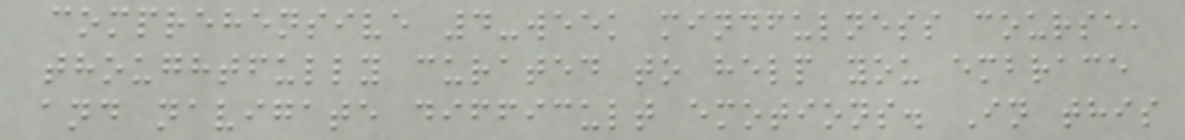comprehensive 4-week mindfulness course,
thoughtfully curated to help you embrace
and navigate difficult emotions. In this
